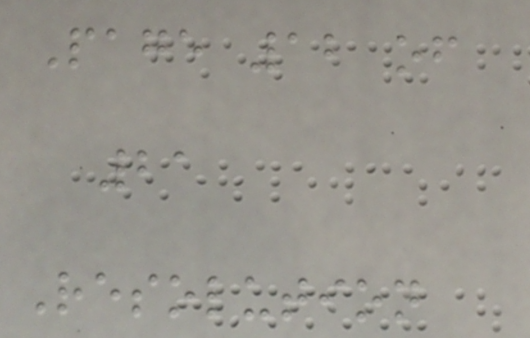Page 12 of
21
Resolution
